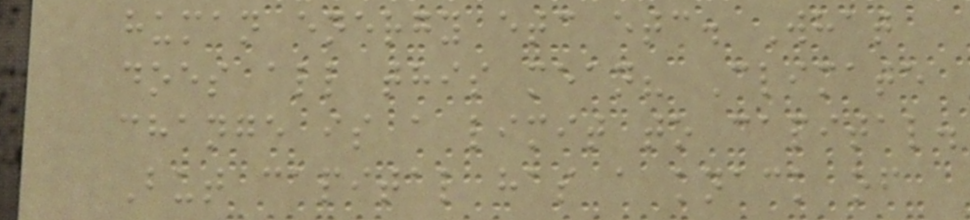human energy etc etc. What
does all this mean? Climate
change is a limit to capital.
But capital has a knack of
